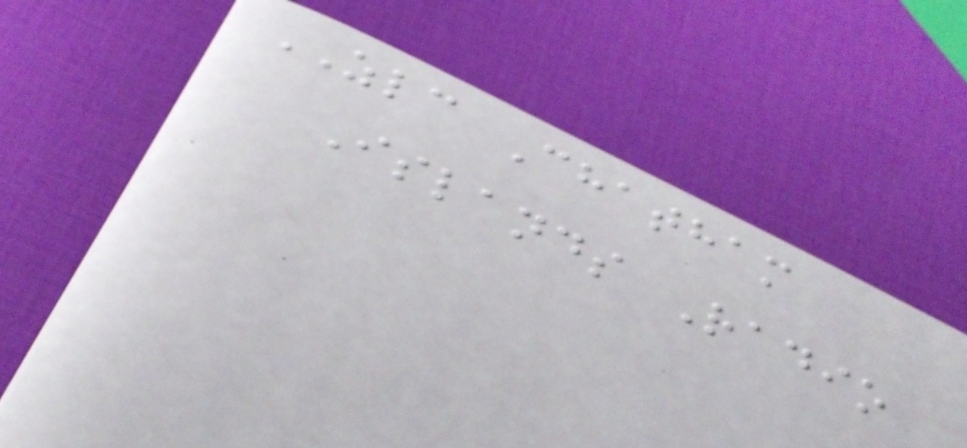ZLC Chatham
Islands Radio
